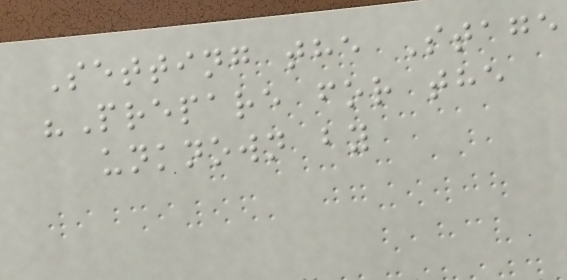Setting the Stage
"Prepare for the
unknown by
